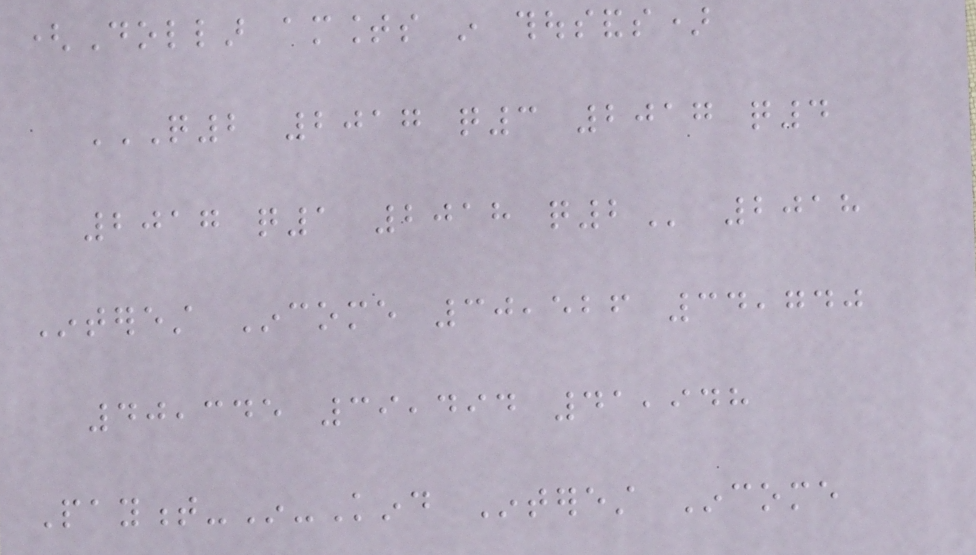(Dollar amounts in thousands)
Q2 2017 Q3 2017 Q4
2017 Q1 2018 Q2 2018
Interest Income 30,526 34,740
40,345 39,494 41,948
Payment-In-Kind Interest Income
